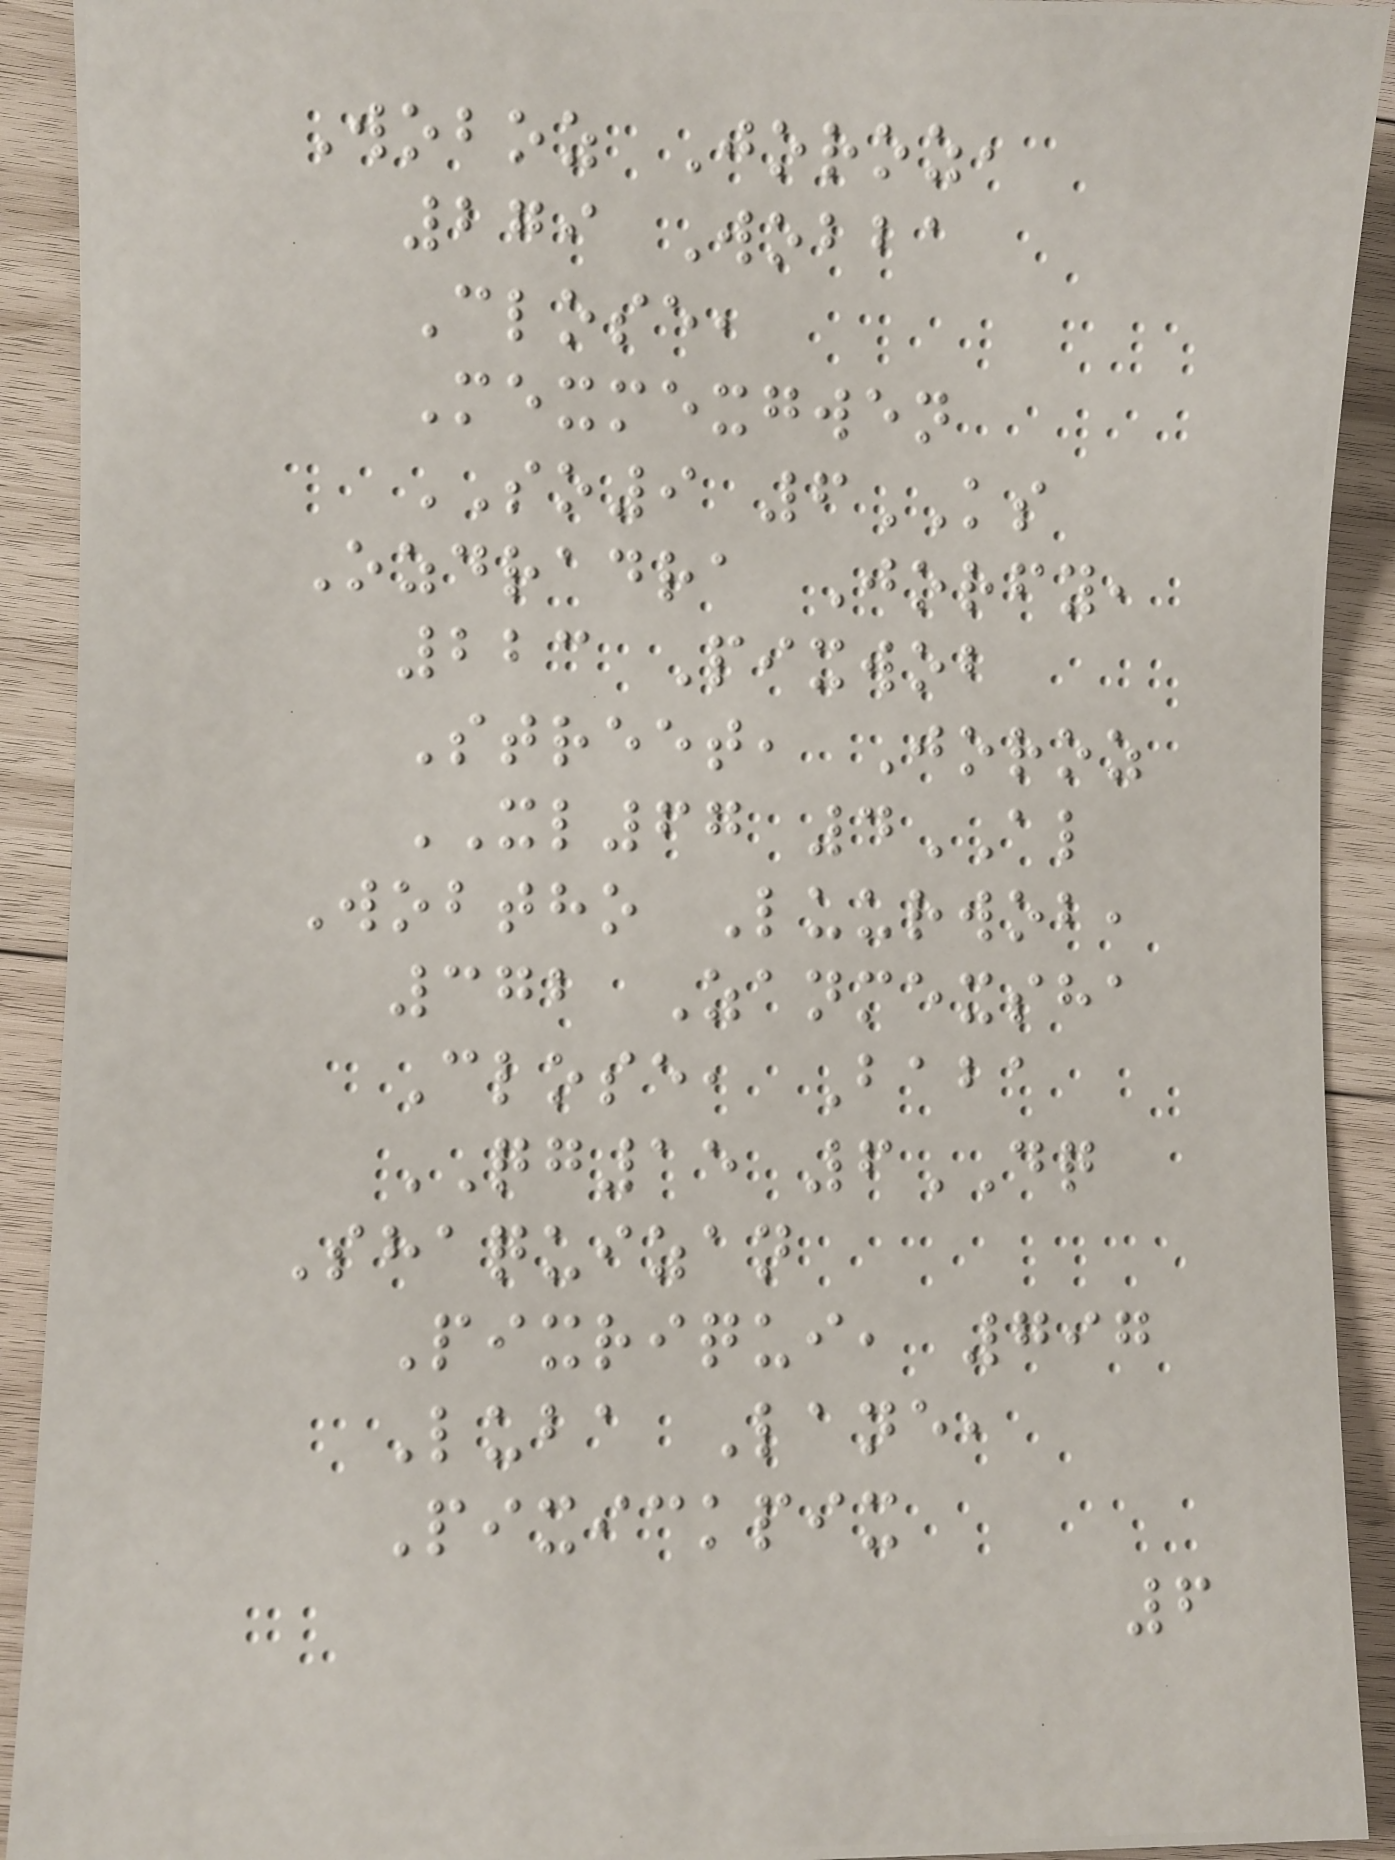Woboz Joroz,
279 Wobba
Close,
Mexmexgwen
SO9 6KS
Ozdradra Jorfy,
223 Pixwob
Street, Joroz
XL67 4AL
Wobtho Luurwob,
372 Zanmexsha
Close, Baba
QG15 6DQ
Shaquizan
Pixriqui, 797
Luba Lane,
Pixickpix
6
